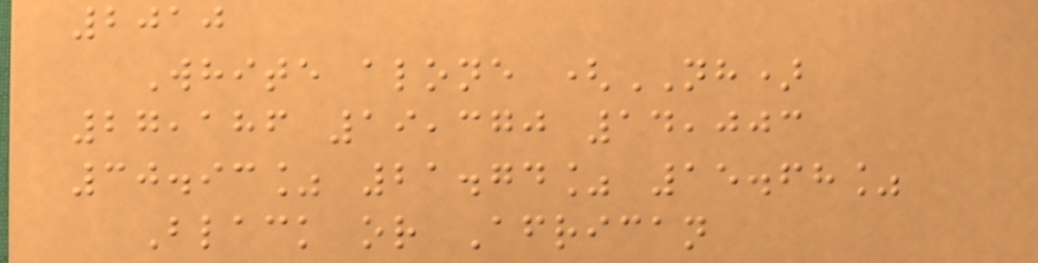2010
White alone (NH)
27,186 19,370 14,003
30.93% 21.74% 15.68%
Black or African
